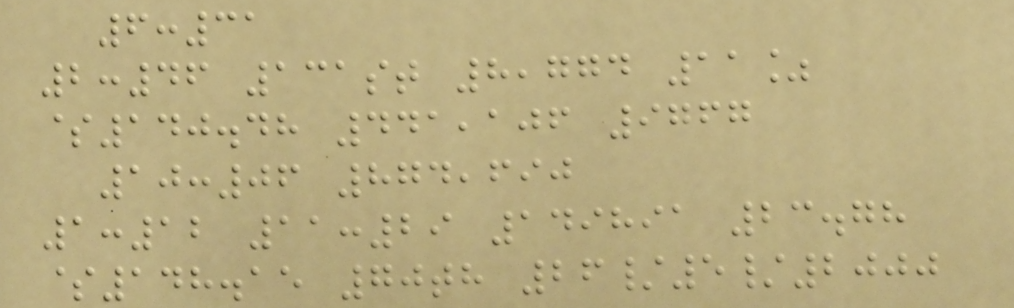6:31
2:46 131st 8,774 11%
$140.48 441,106 9767
10:06 874,690
1:12 11:29 149891 23.78
$148.15 70th 26/5/2000
